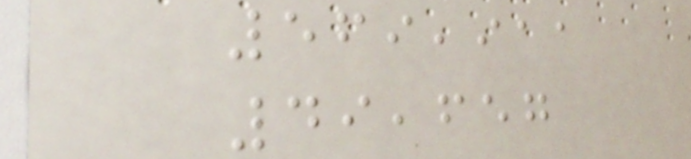569,911
49,657
